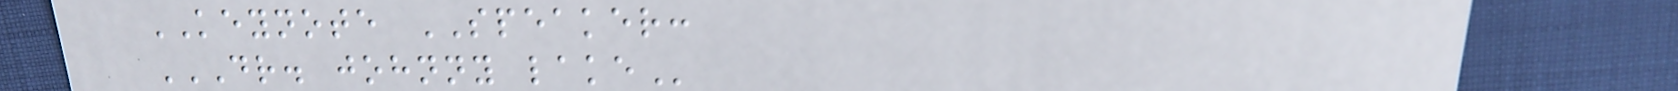KEYNOTE SPEAKER:
DR. JOHNNY LAKE
